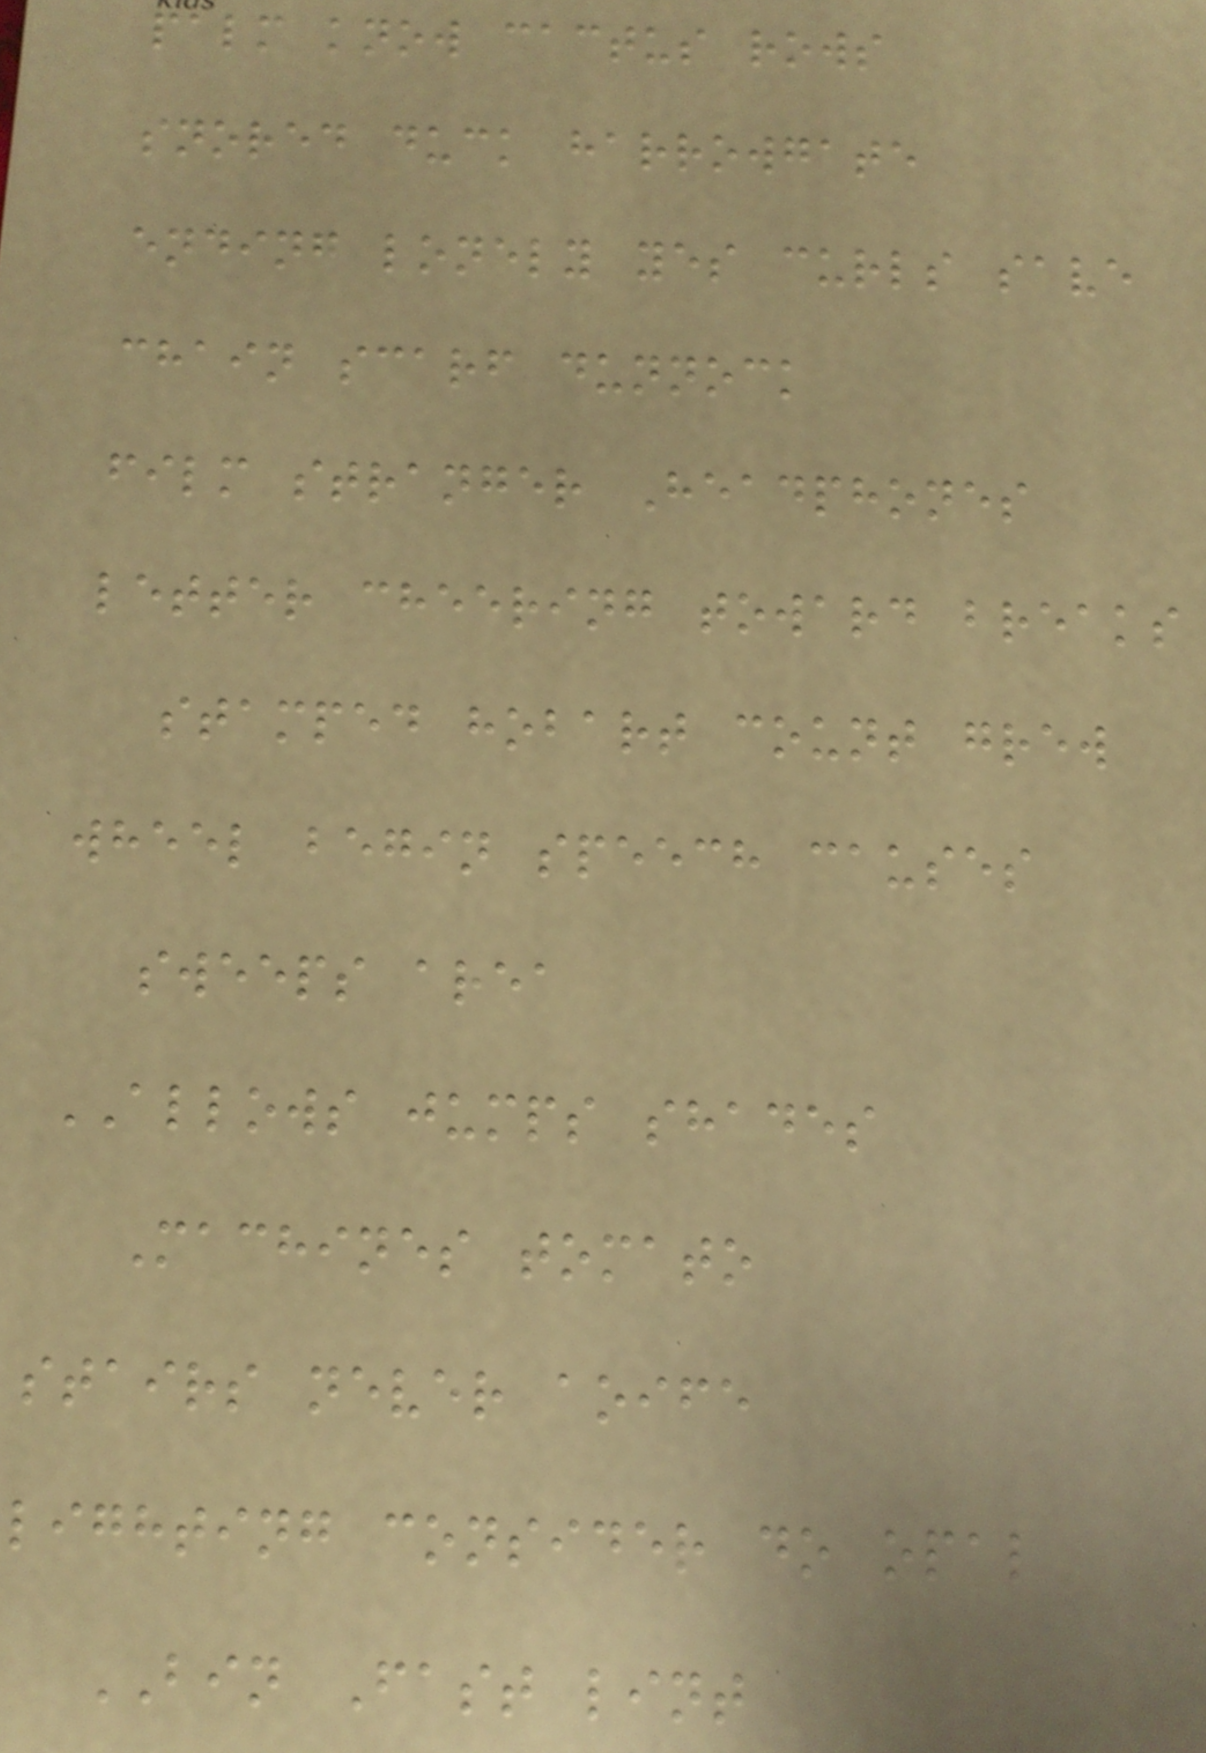palm know cactus rows
snored duck harrowgate
ending lonely yes curls save
chain scarf dunnock
film stranger Headphones
letter cheering toward breaks
stamped hobart count grew
wheel begin speech causes
sweeps area
ALLOWS jumps shades
Machines tomato
stairs never aoife
lighting consider do opal
BIN Fast lint
